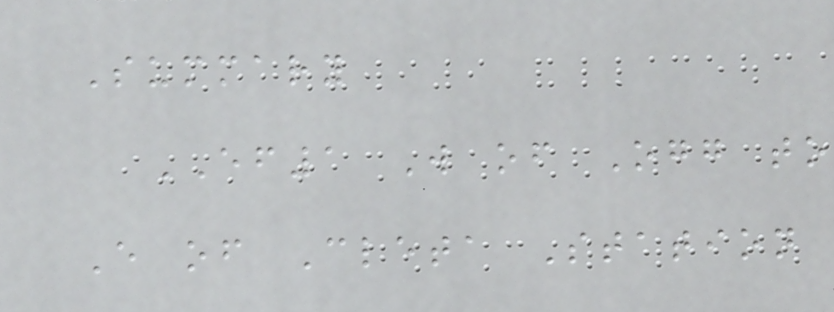Summary
EF1 W of Ogg to
E of Cleta Station
